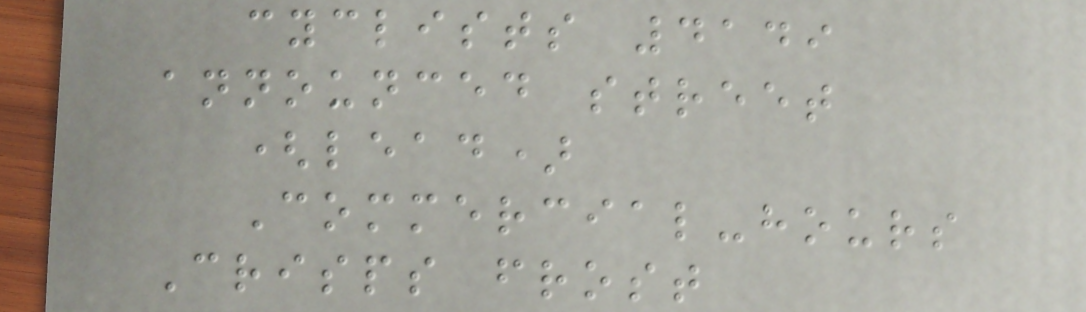cyclists 4149
announced street
(lead)
Commercial-hours
Crisps frost
